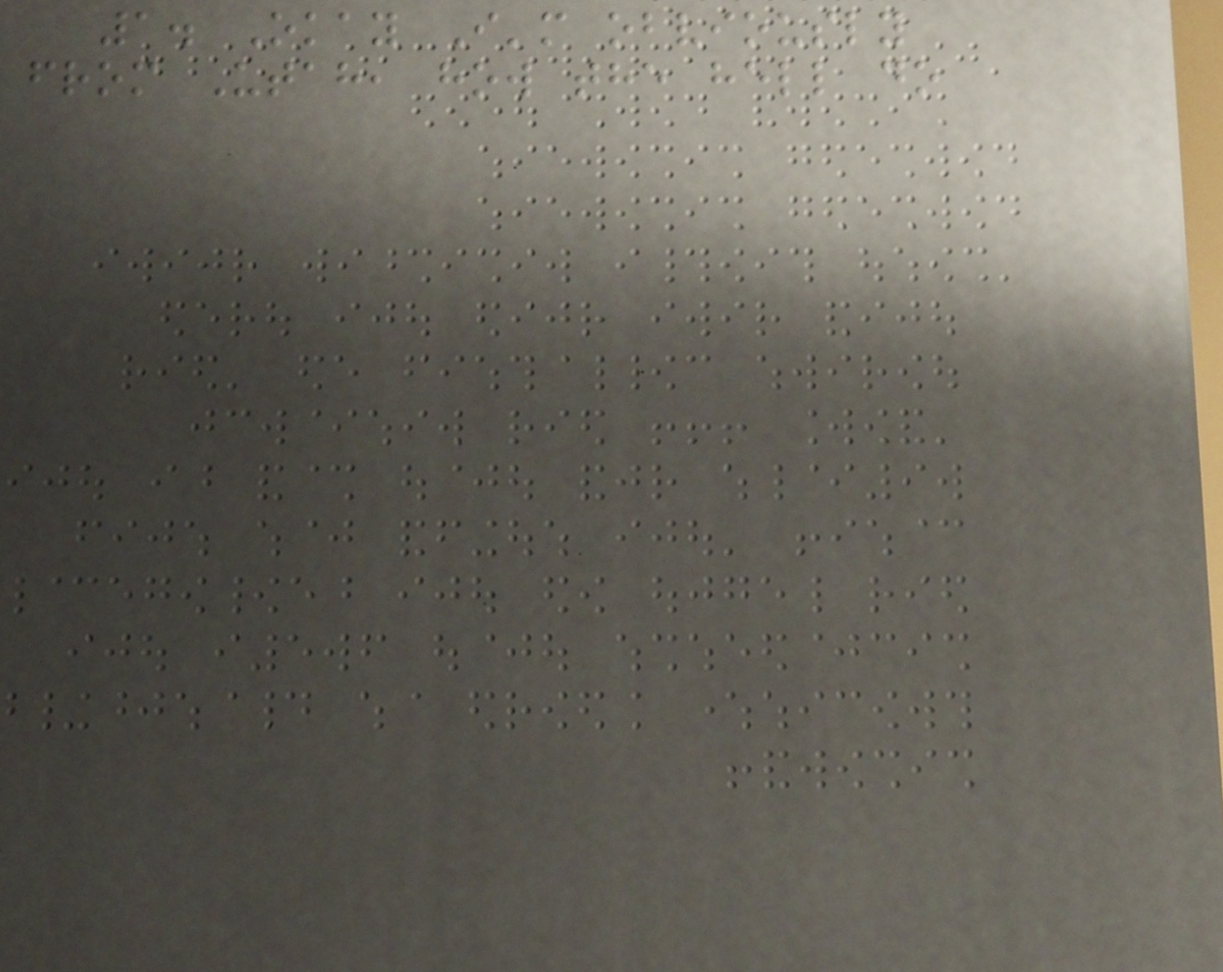1. Okay I'm obviously
from Utah, how the hell do
